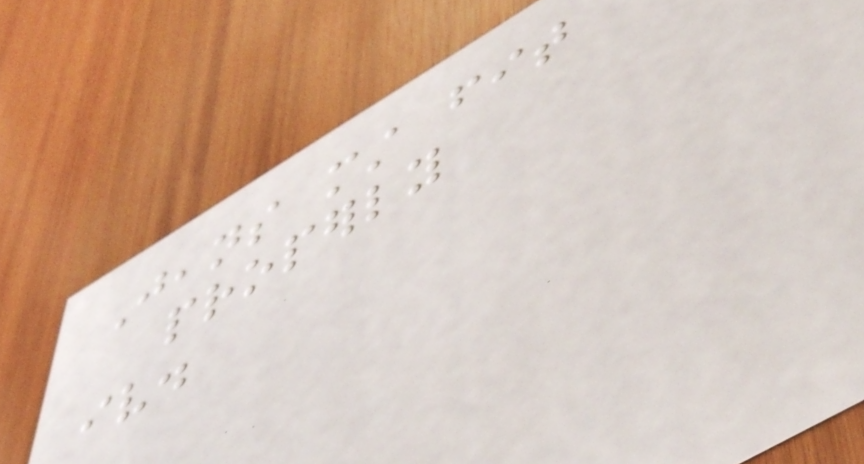Jeans must fit
properly
iv.
